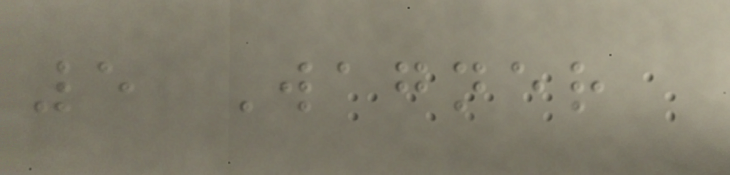5 Wagner
